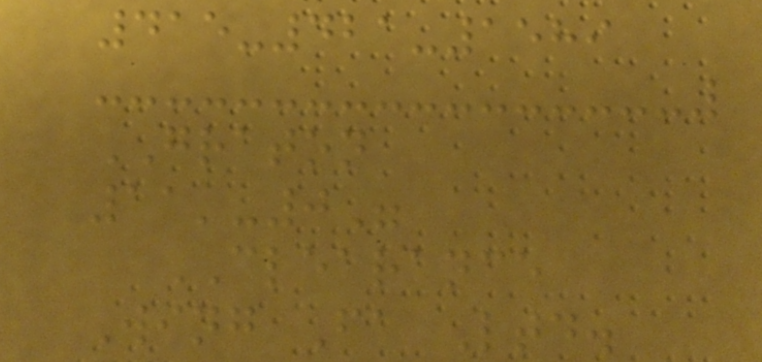415-421-1589
GRATON
11'-0"
CLEARANCE
Wing Fa Ltd.
